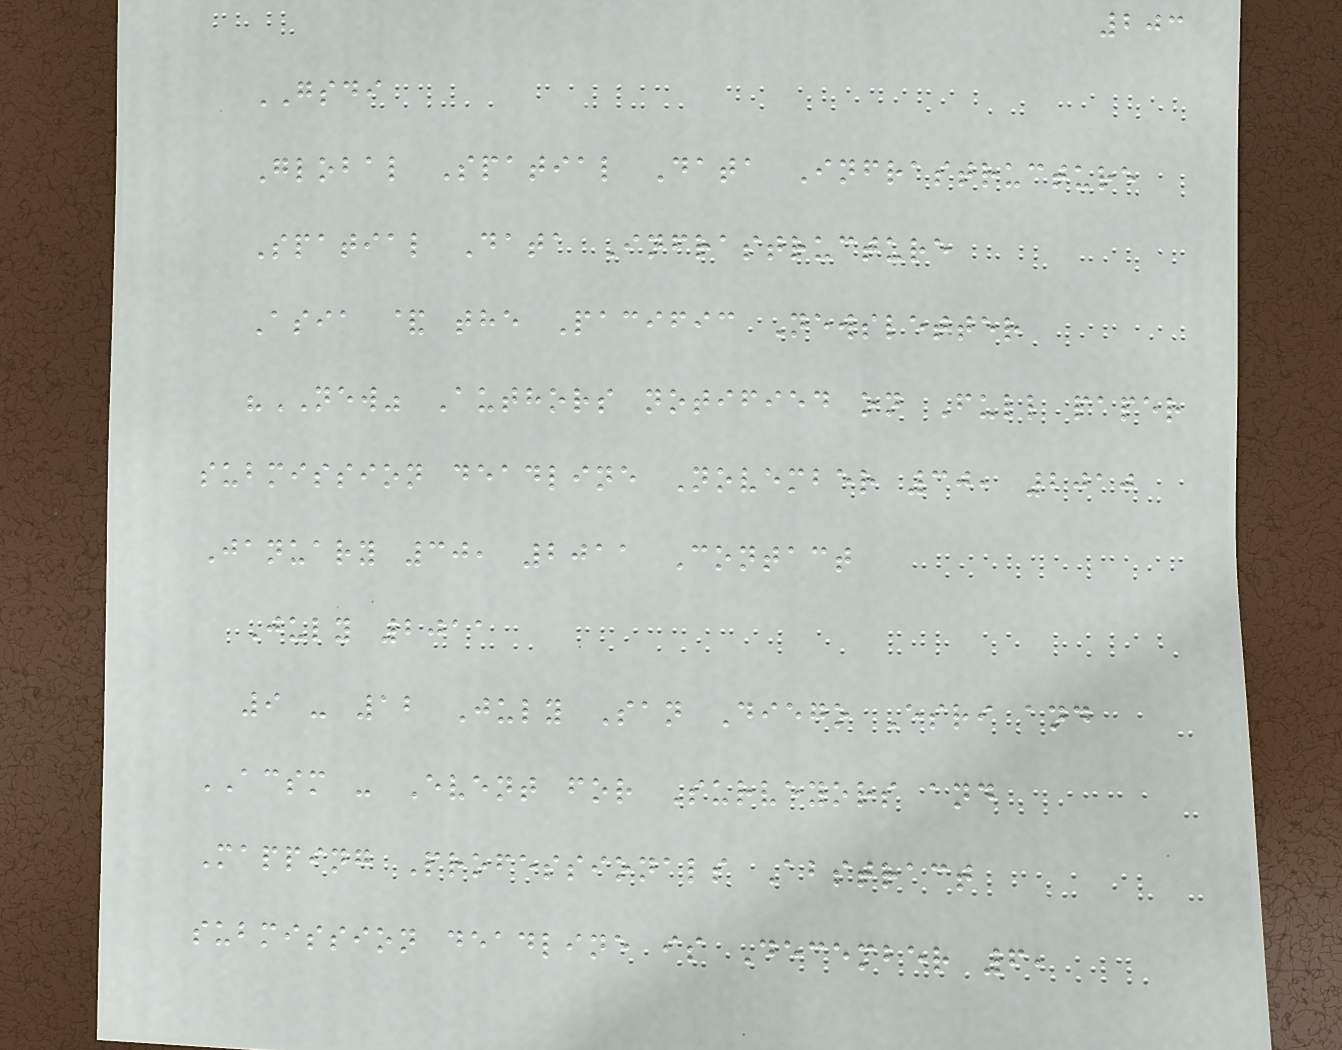203
GSDI
Global Spatial Data Infrastructure
Spatial Data Infrastructure
Asia & the Pacific Newsletter
"NEW" Authors notified on Full paper
submission deadline November 30, 2010
January 30, 2011 Contact
July 2011
9 - 12 July San Diego Esri and
ACSM - Event for Surveyors and
Mapping Professionals Abstract
submission deadline is December 6,
